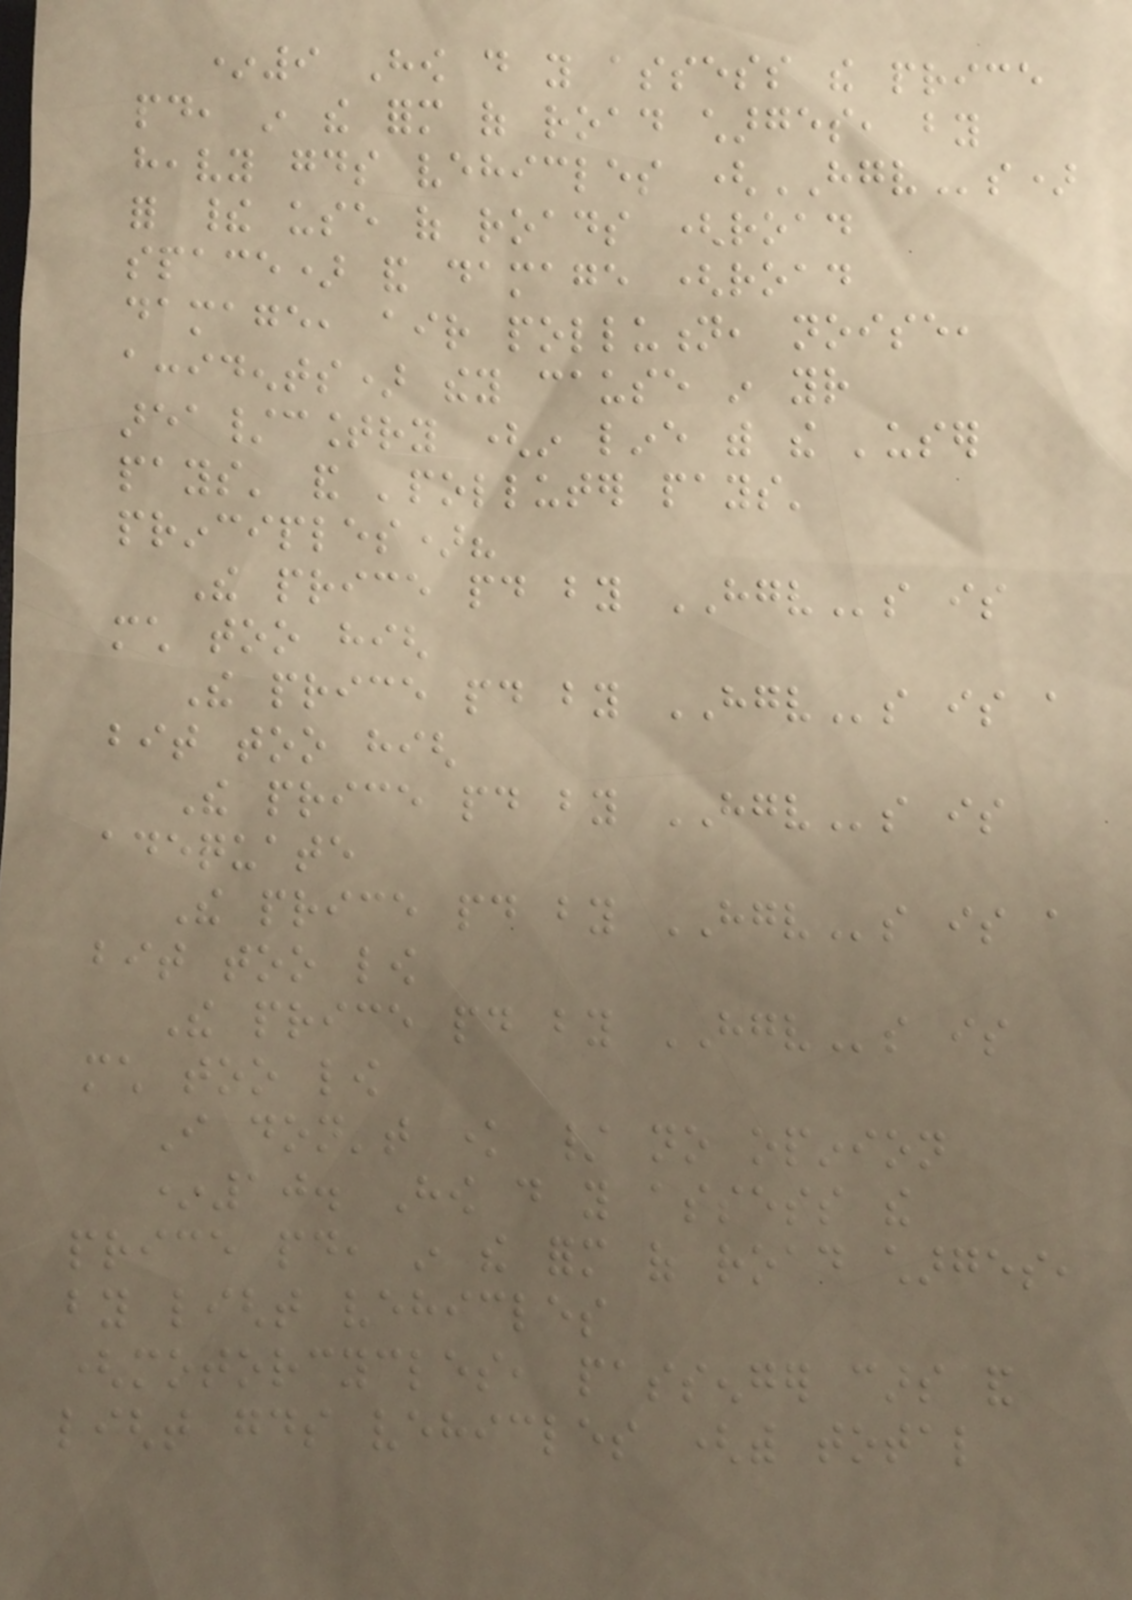*9 How do you assess the price
paid, in the form of road charges, by
heavy goods vehicles (HGVs)
for their use of roads (road
space) and damage (road
damage, air pollution, noise,
accidents) they cause in your
area/country (in line with the 'user
pays' and 'polluter pays'
principles)?
The price paid by HGVs is
much too high
The price paid by HGVs is a
bit too high
The price paid by HGVs is
adequate
The price paid by HGVs is a
bit too low
The price paid by HGVs is
much too low
I don't know / no opinion
*10. How do you assess the
price paid, in the form of road charges,
by light vehicles
(motorcycles, passenger cars and
light goods vehicles (with total
